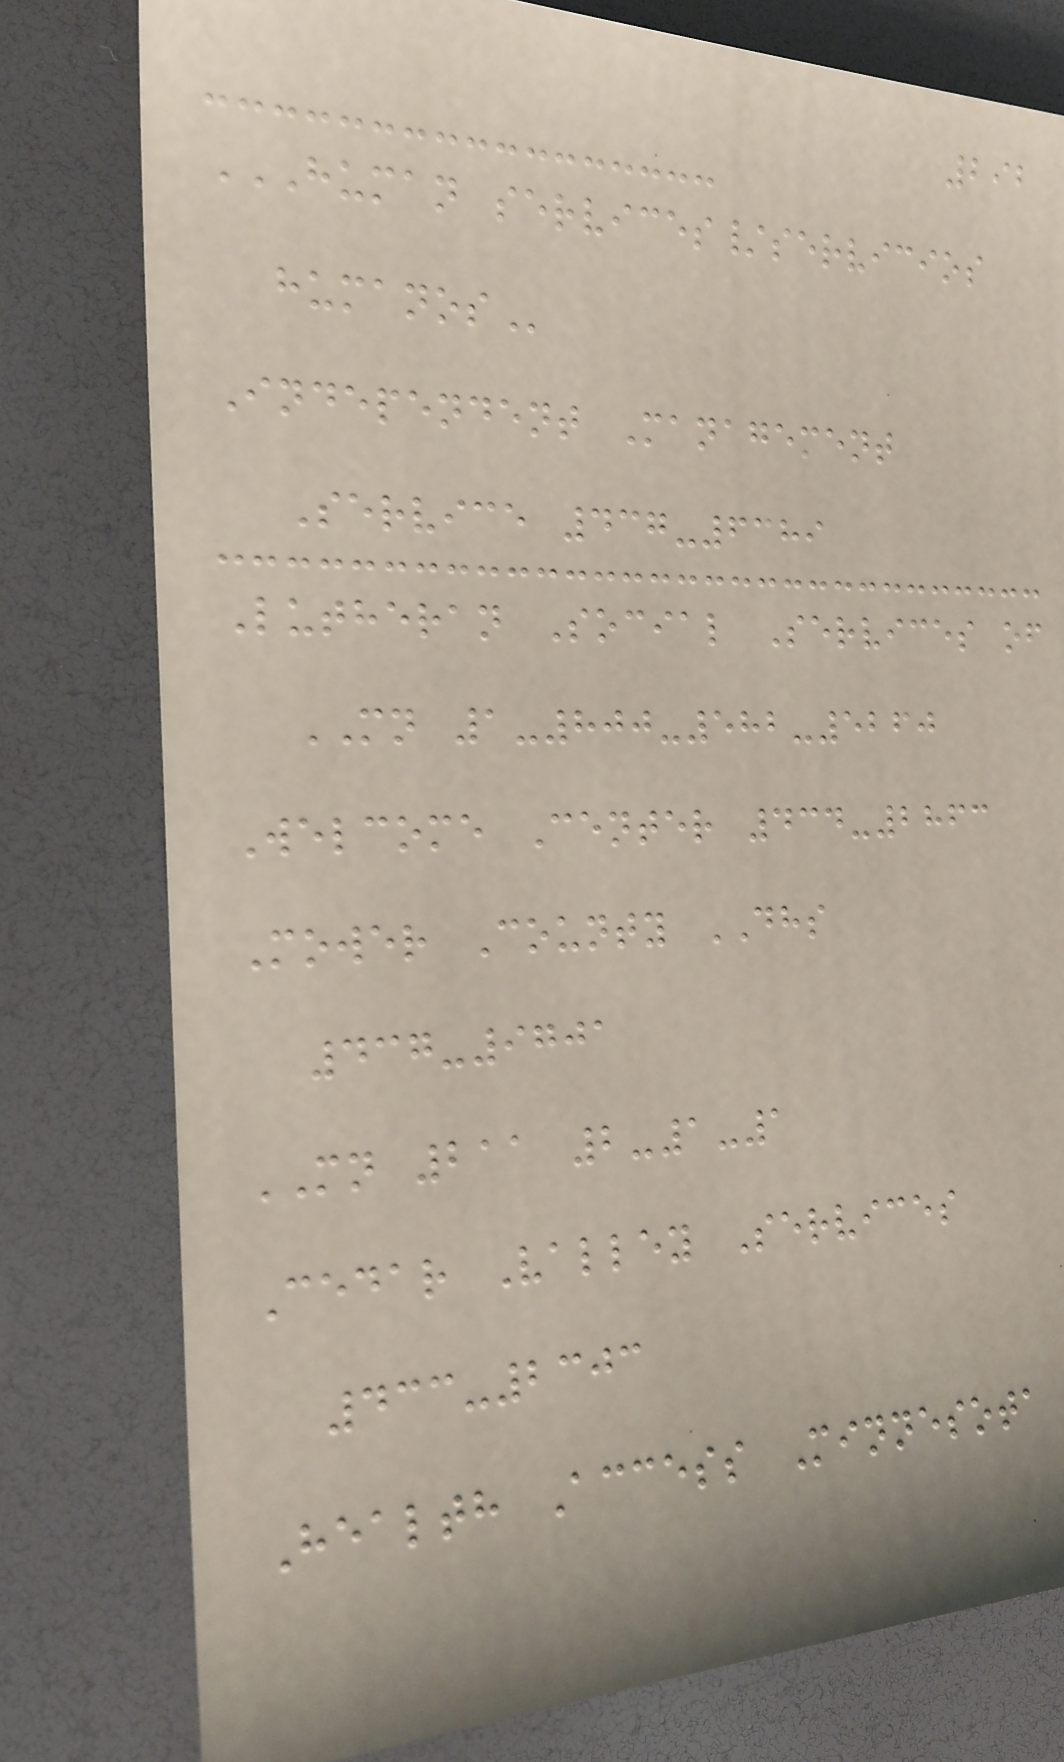292
HUMAN SERVICES/SERVICIOS
HUMANOS
Independent Management
Service 437-6389
Lutheran Social Services of
MN 1-800-582-5260
Welcome Center 434-2863
Mower County DHS
437-9701
MN 211 2-1-1
Cedar Valley Services
433-2303
Health Access Minnesota
